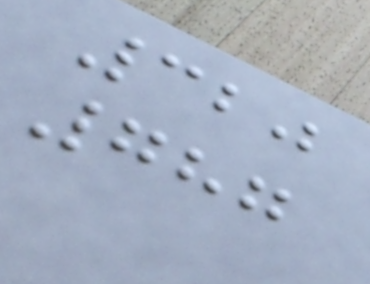320
787
